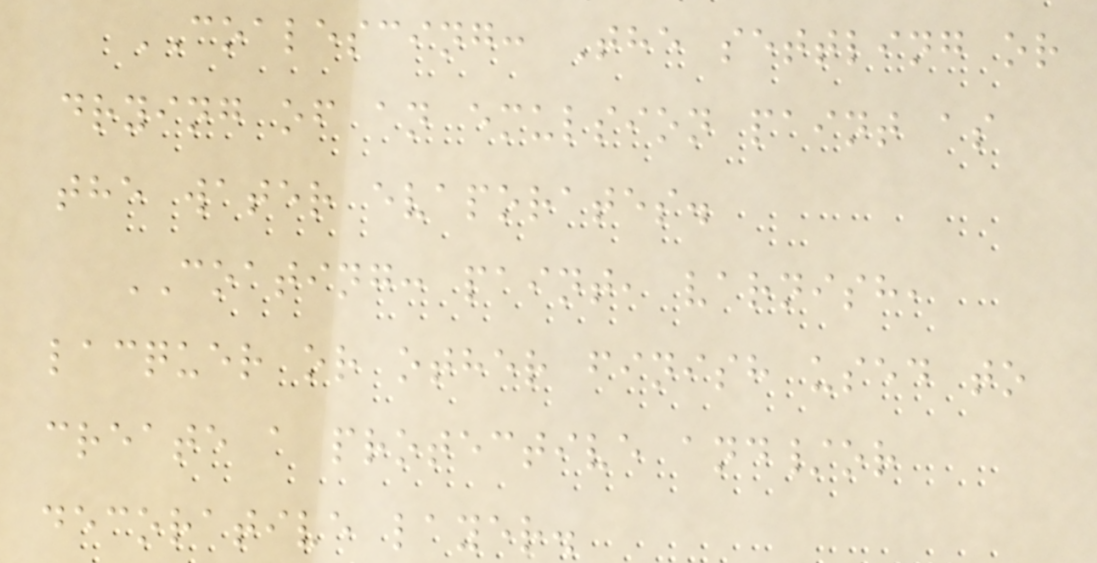COALESCING: The settling or
drying of an emulsion paint as
the water evaporates.
COATING: paint, varnish,
lacquer or other finish used to
create a protective and/or
decorative layer.
